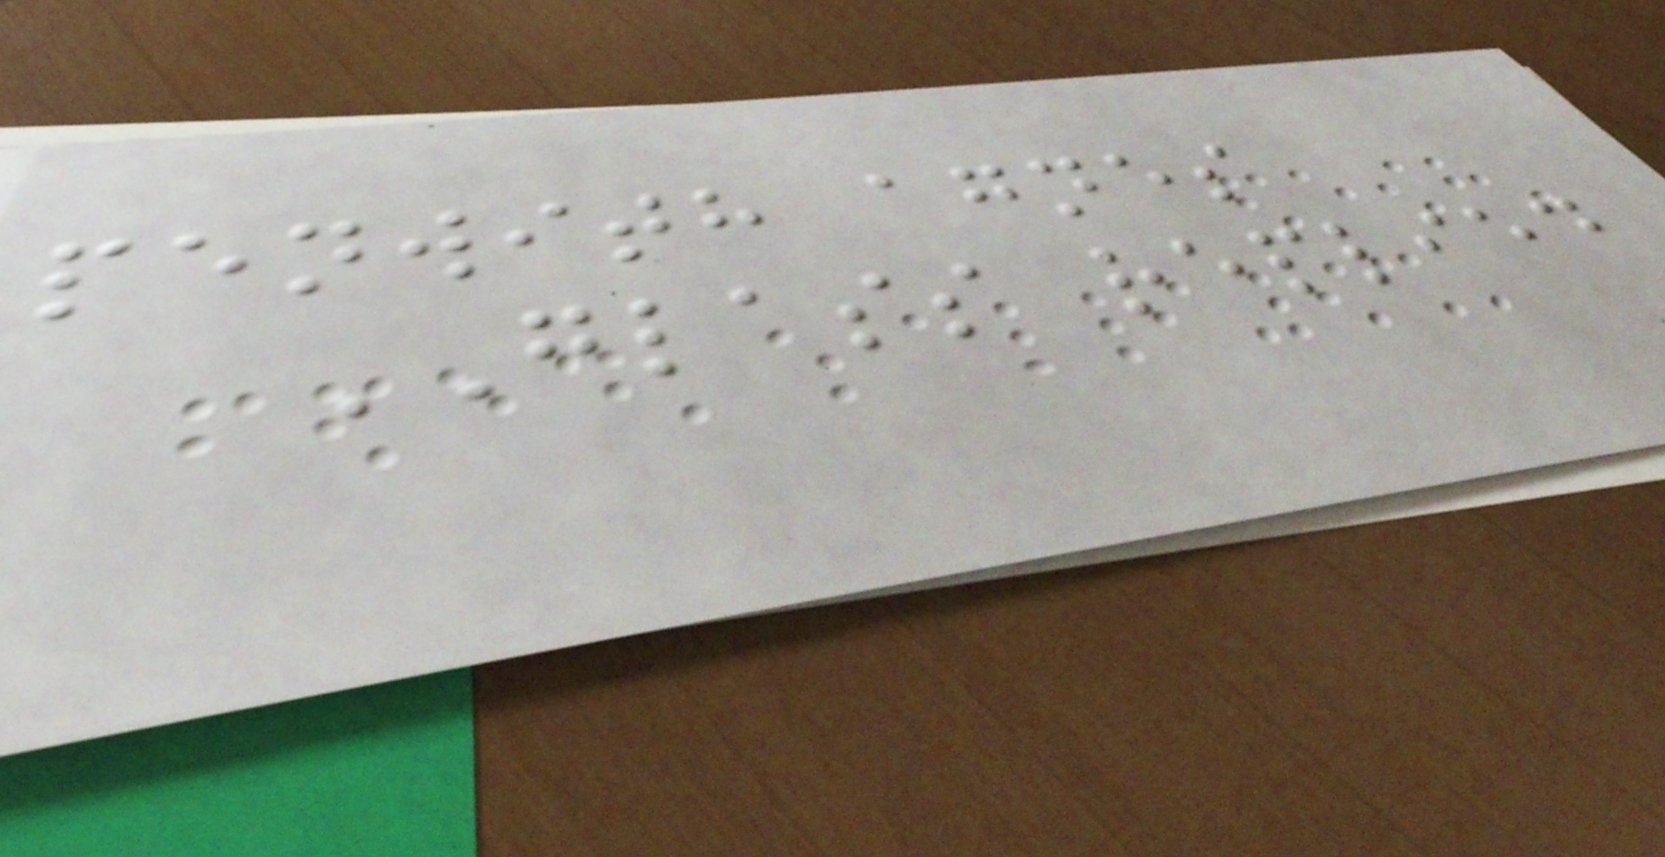penwith agnes
GLASS replied
